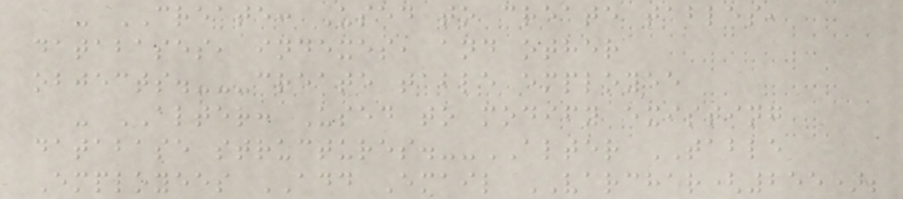- CREATE: Used to create tables,
databases, indexes, and other
objects.---create table employee
- ALTER: Used to modify existing
database structures.--ALTER TABLE
Employees ADD Email VARCHAR(255);
